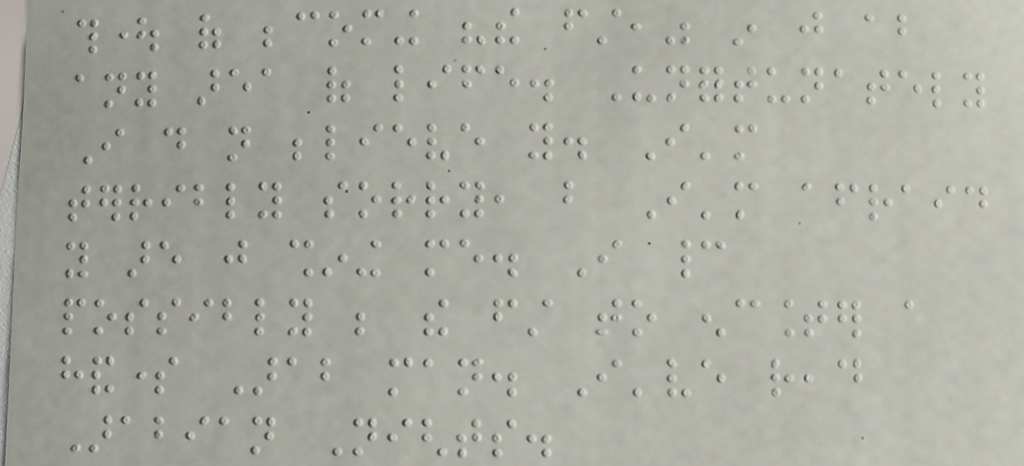thought of becoming "the first," in just about
any area of life. Unfortunately
I do not believe you. I'm
terribly sorry, but I'm afraid
you are just shining me. I cannot
possibly be the first to encounter a
handsome Arab man. I've read
Arabian Nights.
